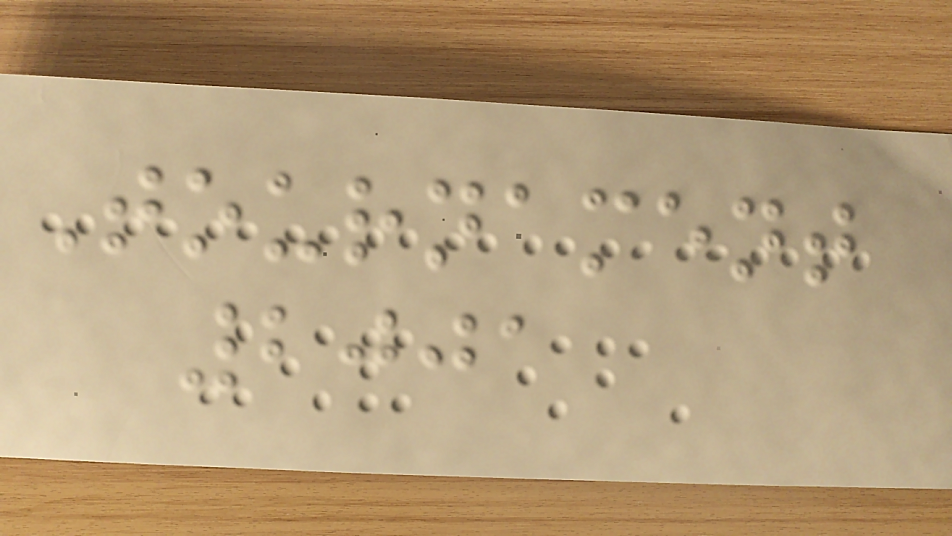Tournament
2001
